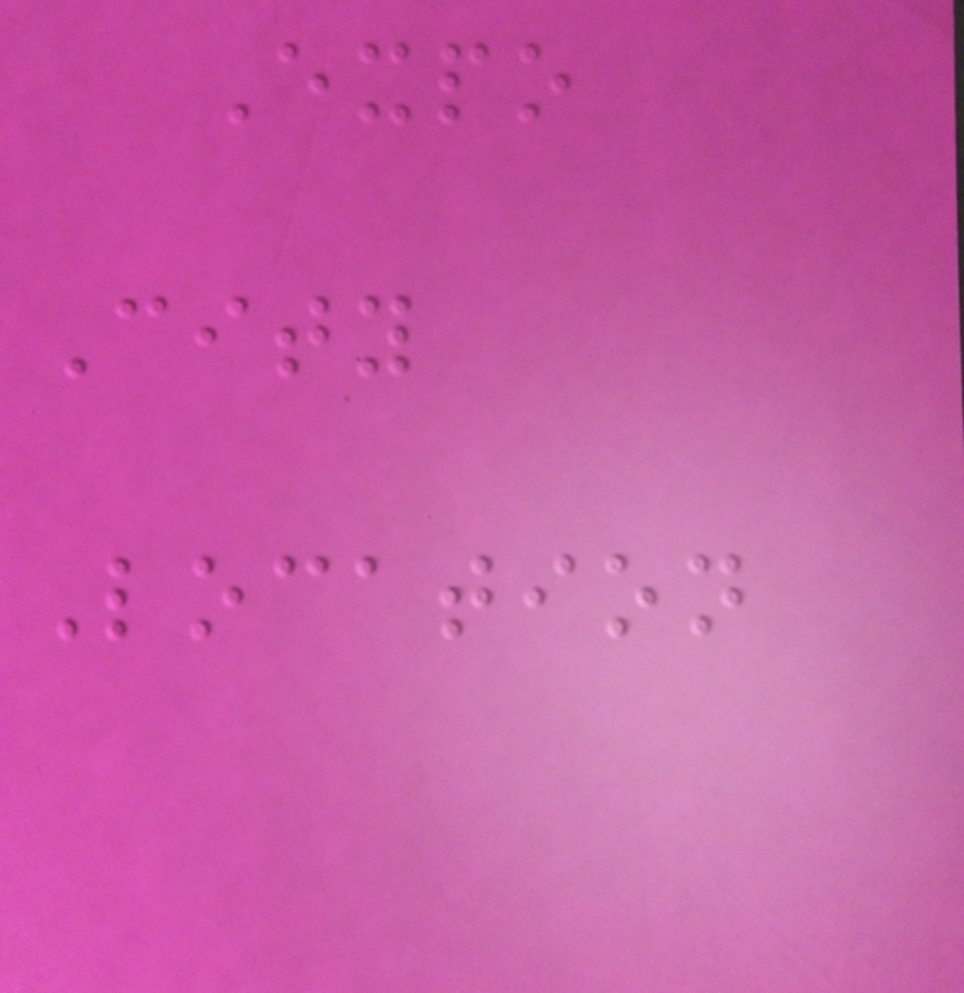Expo
City
Location
